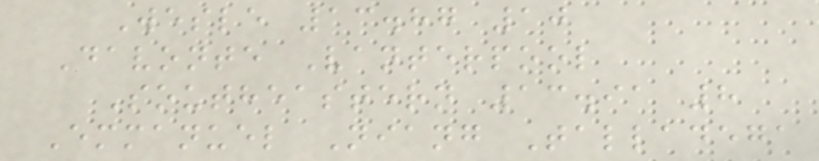Wesle 13.87 10
Davonte Vanterpool
Southeastern 13.91 8
Emmanuel Niang Talladega
